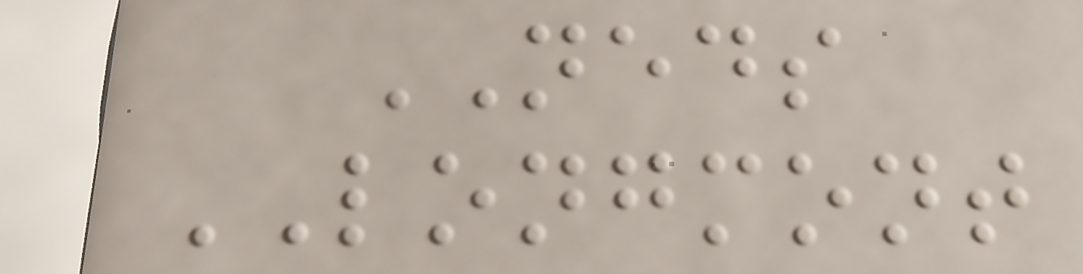NEDS
LONGMONT
